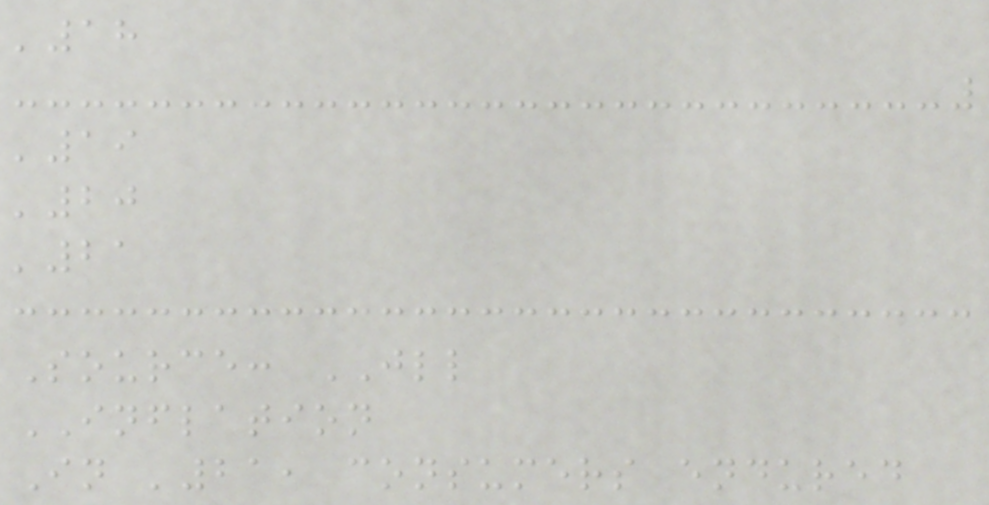'18
'19
'20
'21
Source: JLL
INFLATION
In '21, consumers endured
